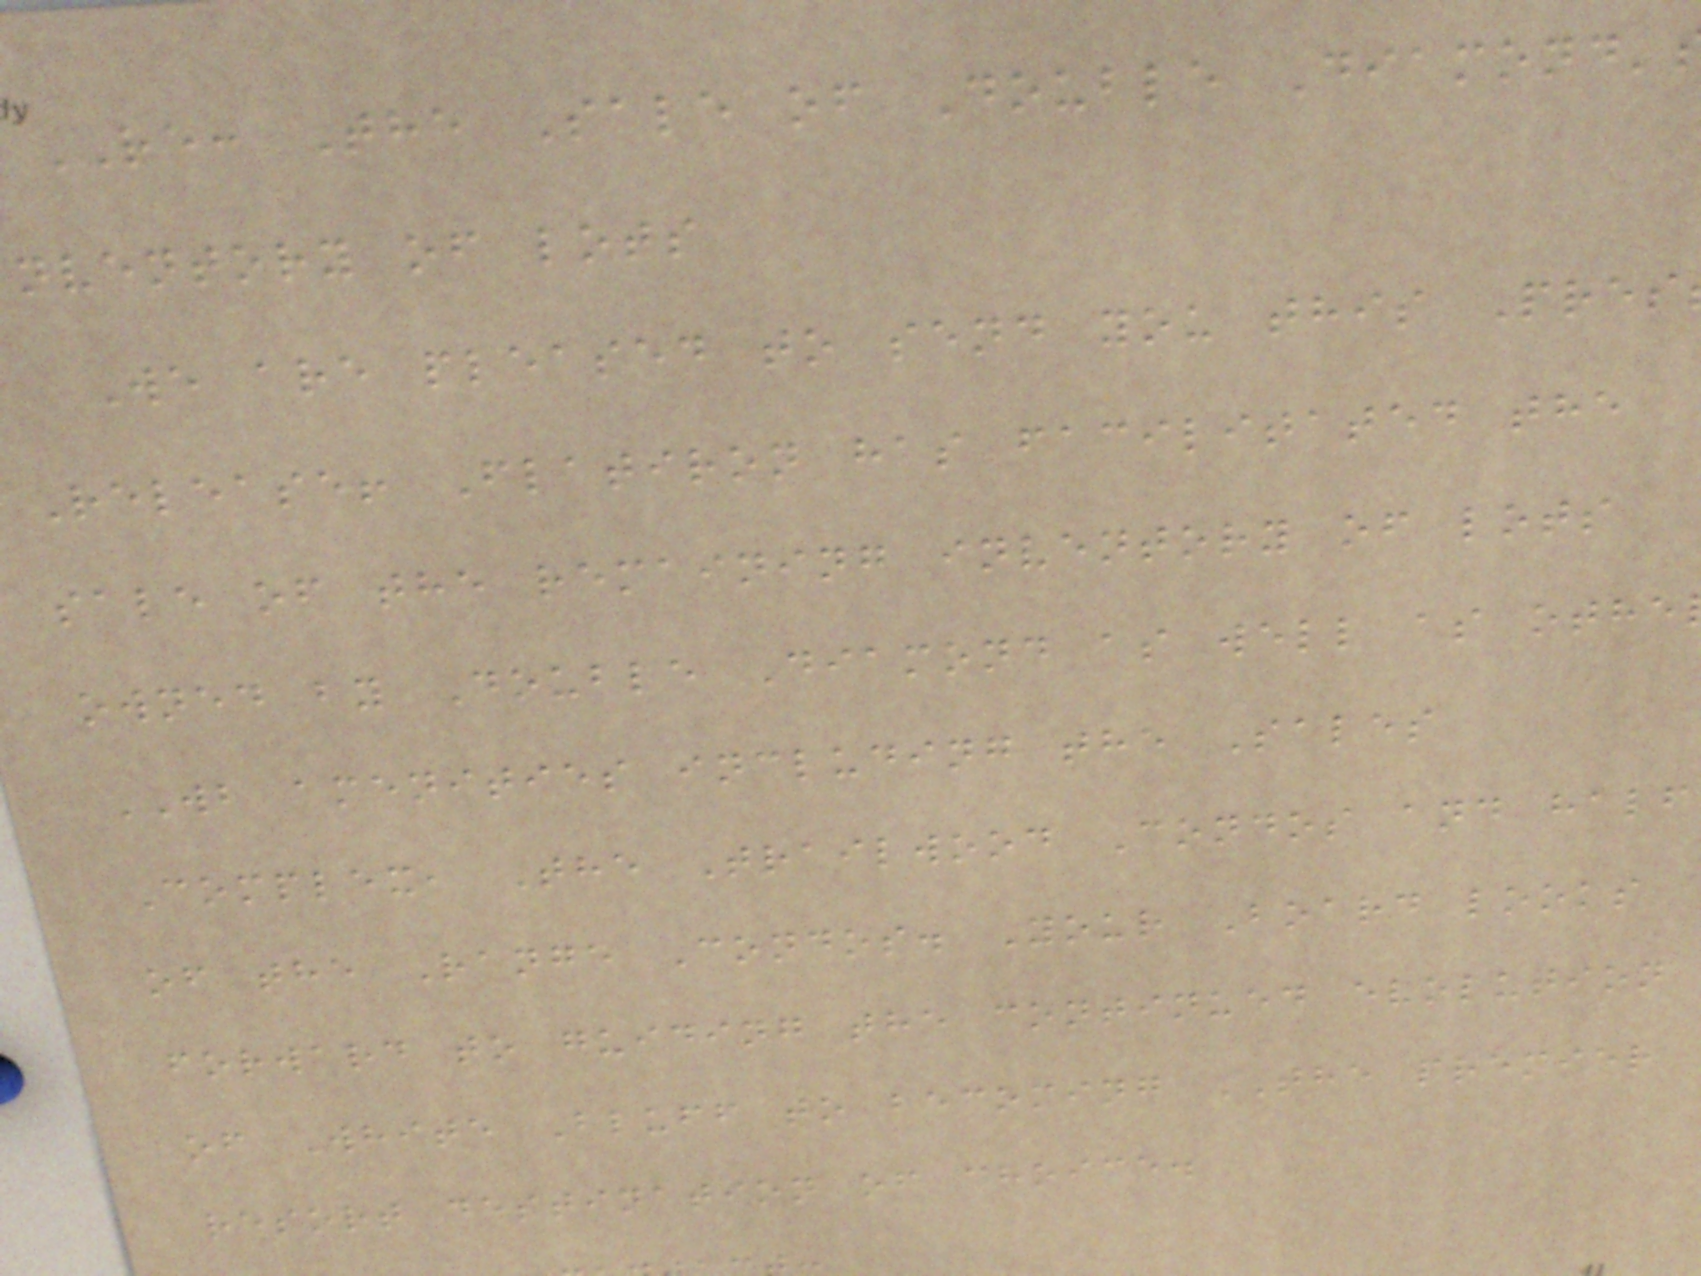RE: The Sale of Double Diamond'
nventory of lots
We are pleased to send you this Pres
Release! Flatiron has facilitated the
sale of the remaining inventory of lots
owned by Double Diamond as well as othe
WB amenities including the Sales
Complex, The Trailwood Condos and half
of the Range Condos. Your Board looks
forward to guiding the continued evolution
of White Bluff to becoming THE premier
resort destination of choice.
